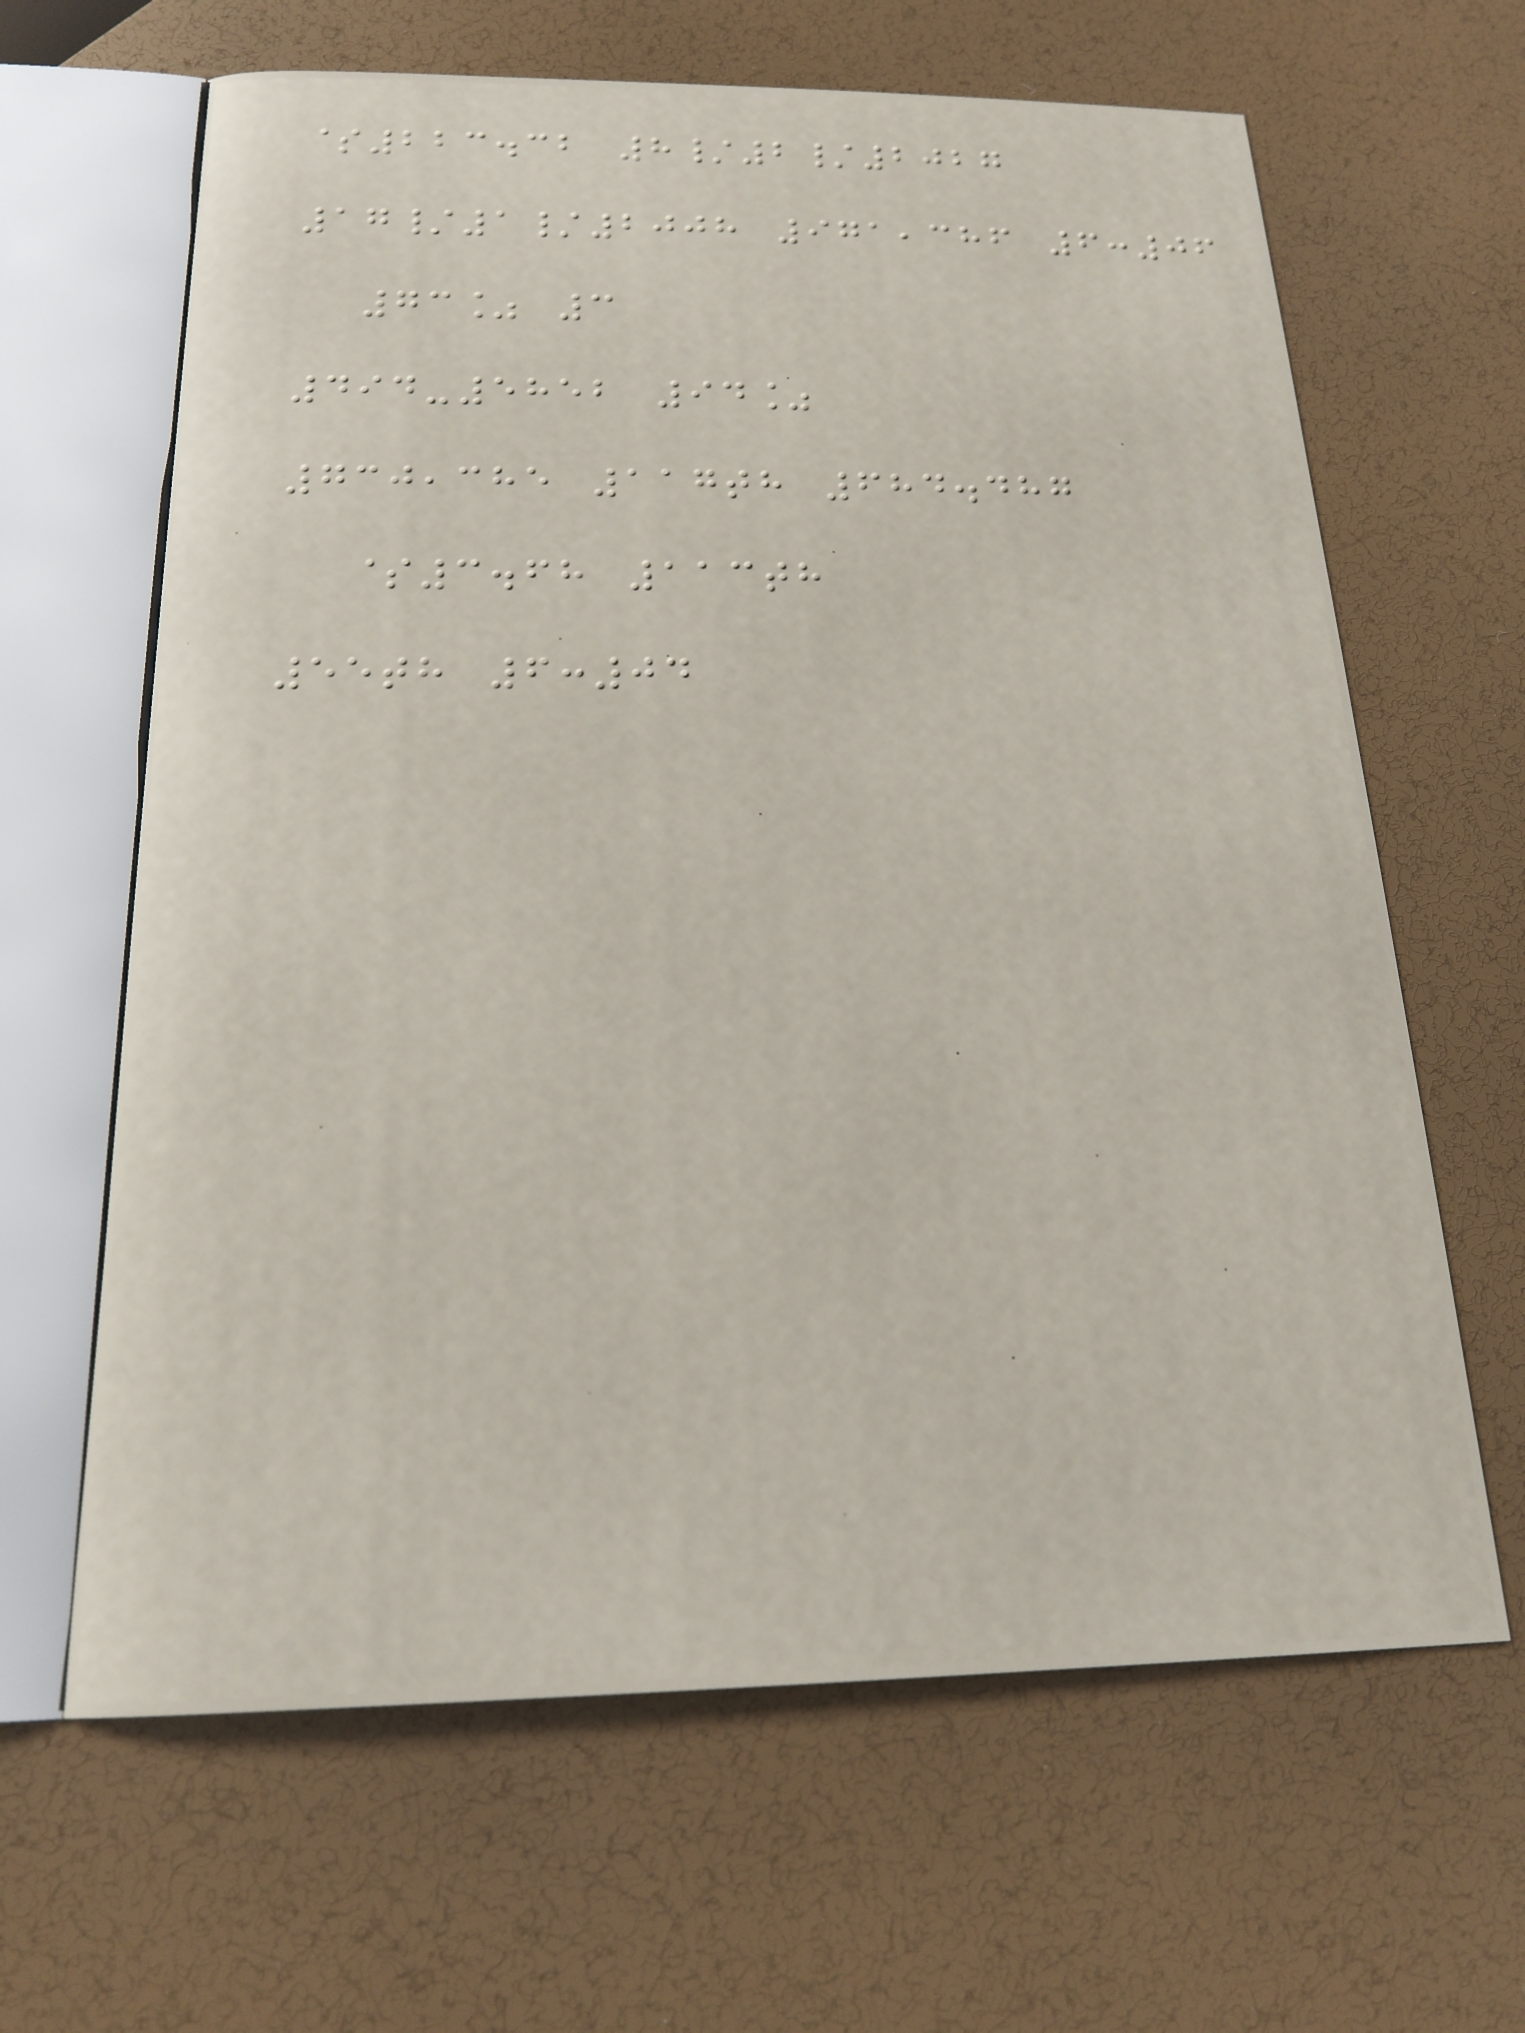$223.32 8/2/2027
17/1/2008 971,386 6:06
73% 3
494-5852 94%
730,385 117th 684.487
$3.68 113th
55th 6:04
